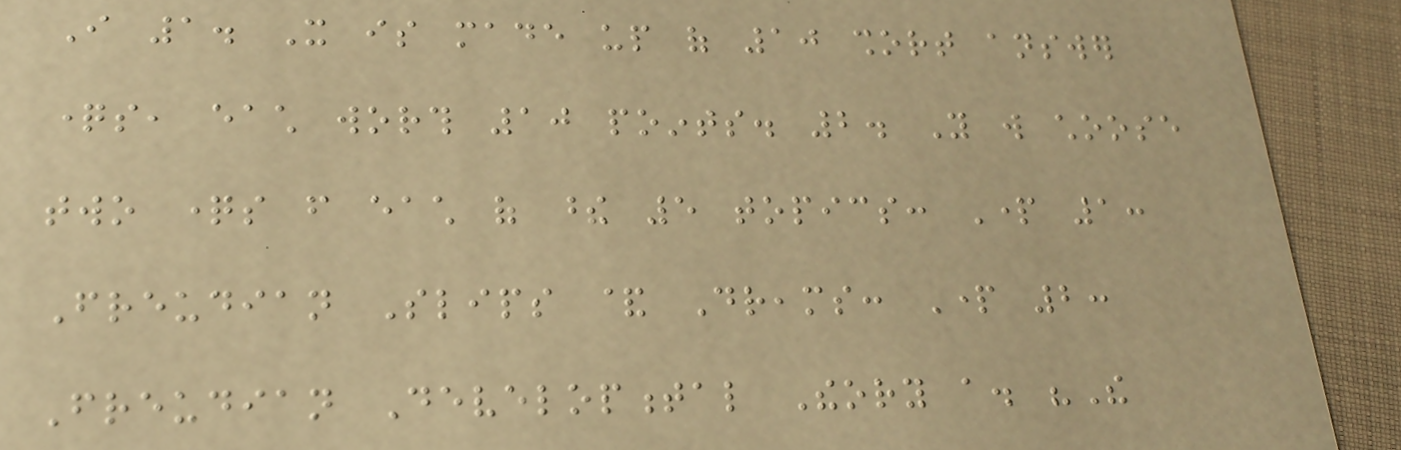I 1. It is made up of 10 short answer
questions, each worth 10 points. 2. You will choose
two questions from each of these 5 topics: Part 1:
Freudian Slips & Dreams: Part 2:
Freudian Developmental Theory a. "The
